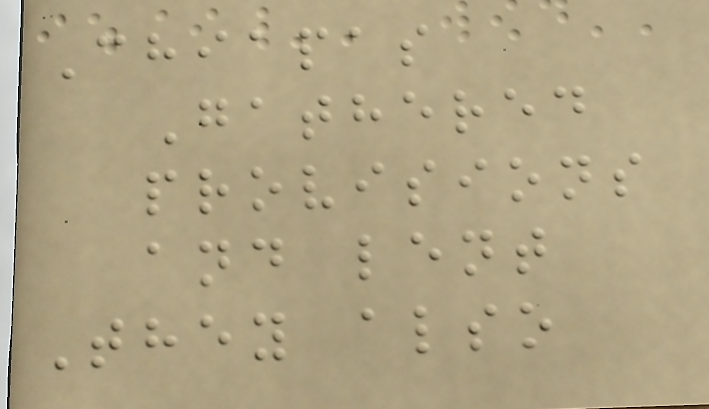Chiapas
Gathered
provisions
and lent
They also
